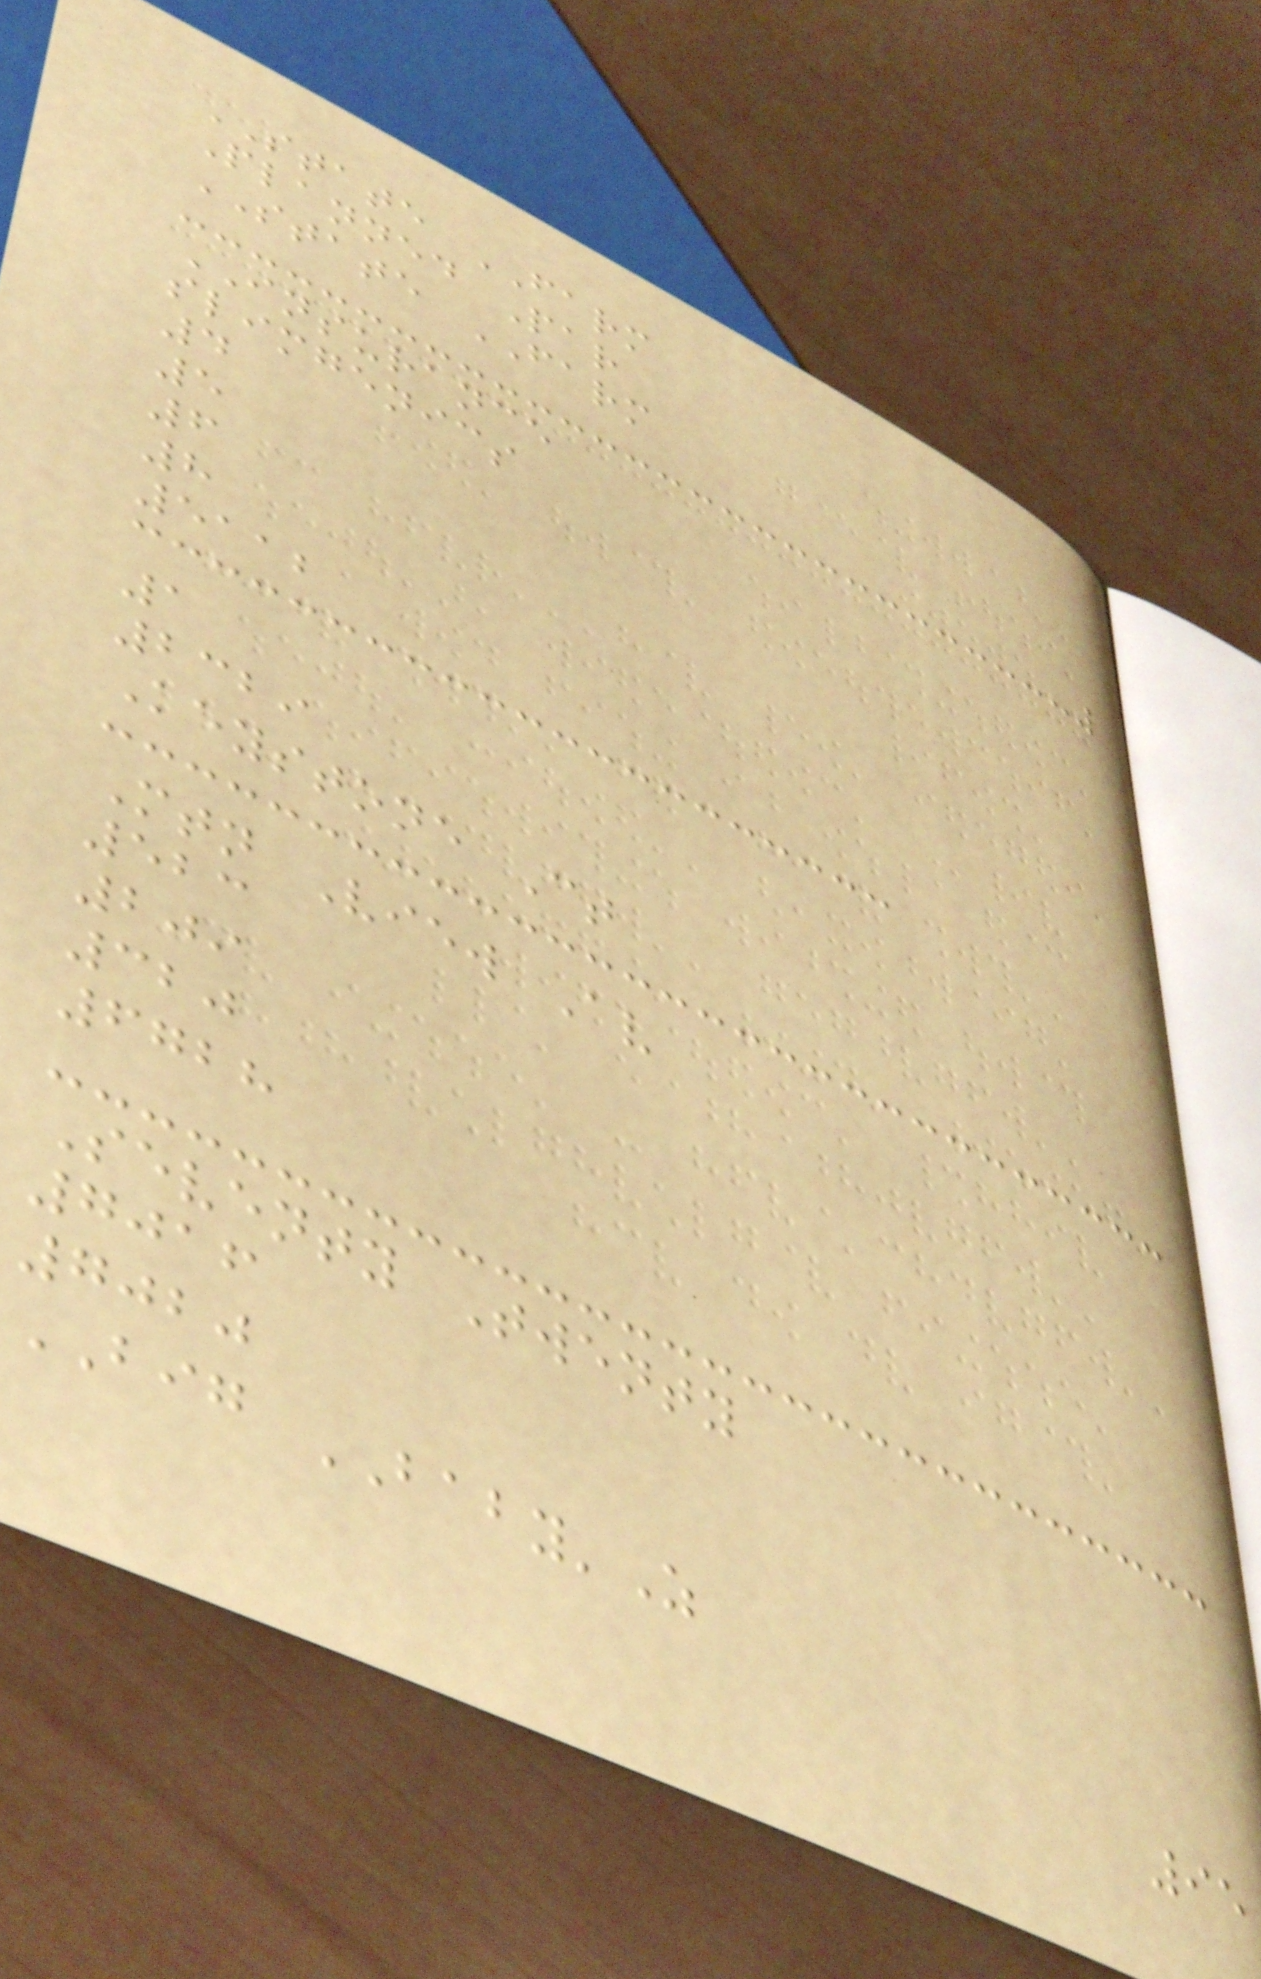STATE FARM
Planned Par
STATE FARM
INSURANCE
slimgenics
4
5
6
8
5112
1
2329
Keystone Ct
Mtn View Av
523
209
320
6728
Seventy Twenty
7016
7020
BIG BABY'Z
95
